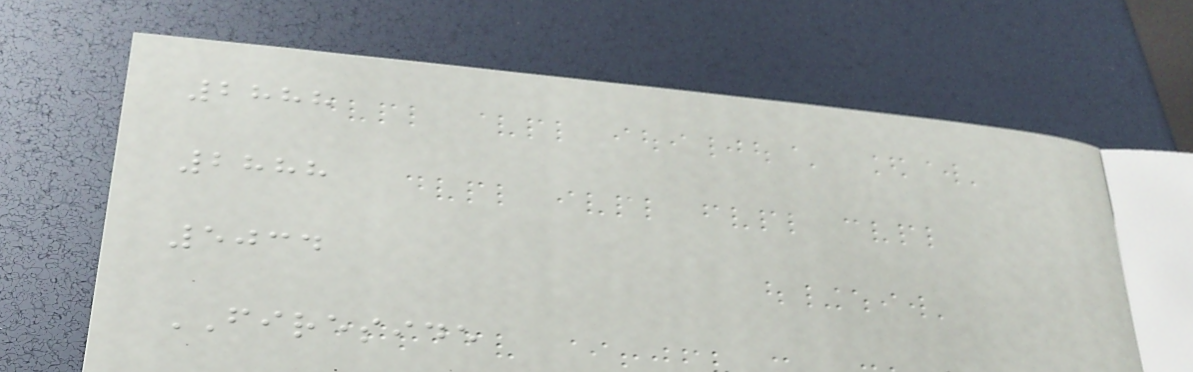2888
2888
5034
FIRESIDE
